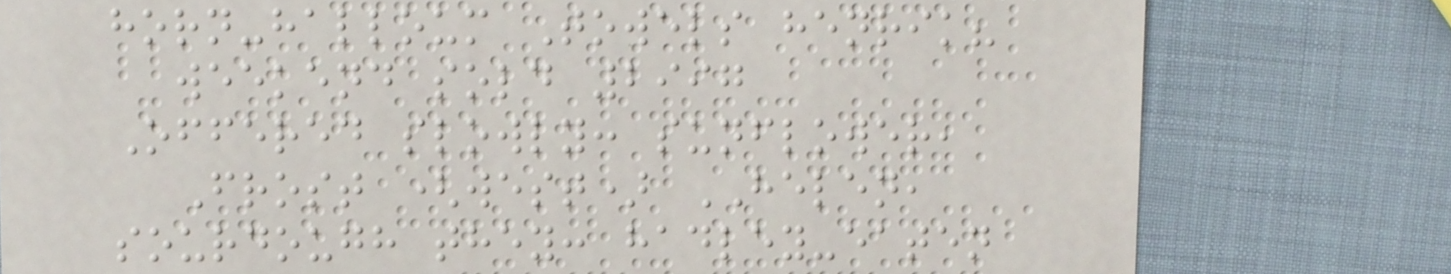horn-halloum Towels henrik?
weekend sold 2997
Offered slowly: sunflower,
Frost (west) HELEN,
sourdough they: hadley-eaten
